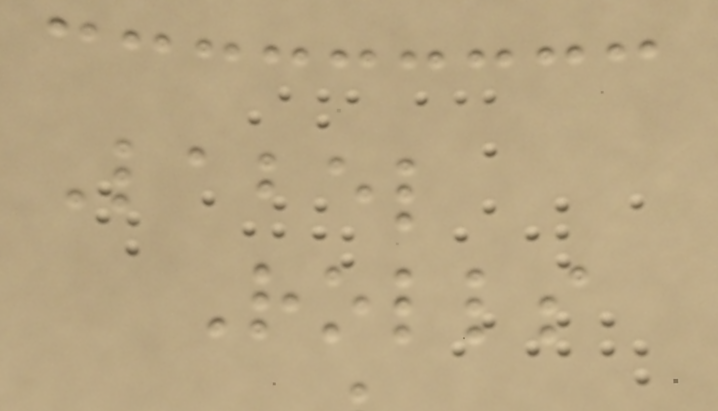Label
Rolls
